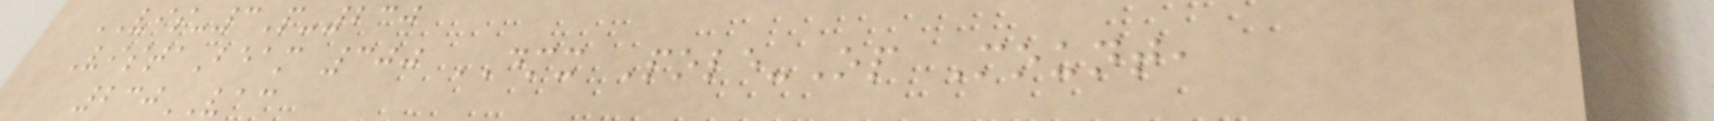VIS-3P-230
VistaBeam 300 DMX Pole-Op Mount,
230VAC
